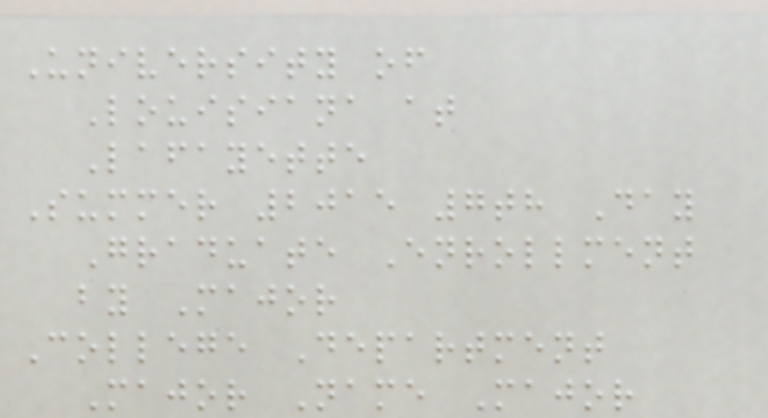University of
Louisiana at
Lafayette
Summer 2015 7th Day
Graduate Enrollment
by Major
College Department
Major Name Major
